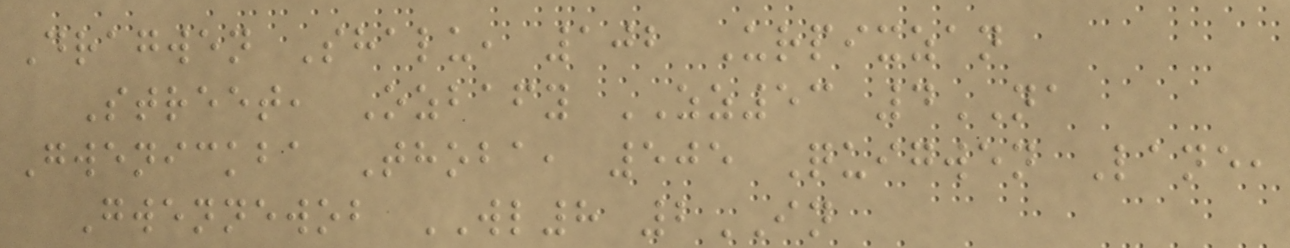Dragwen Shalu, 102 Urpixzan
Street, Ozbafy ZZ53 4NA
Gwenickba Thoba, 505 Quigwen Lane,
Gwennewob WL8 2IN
